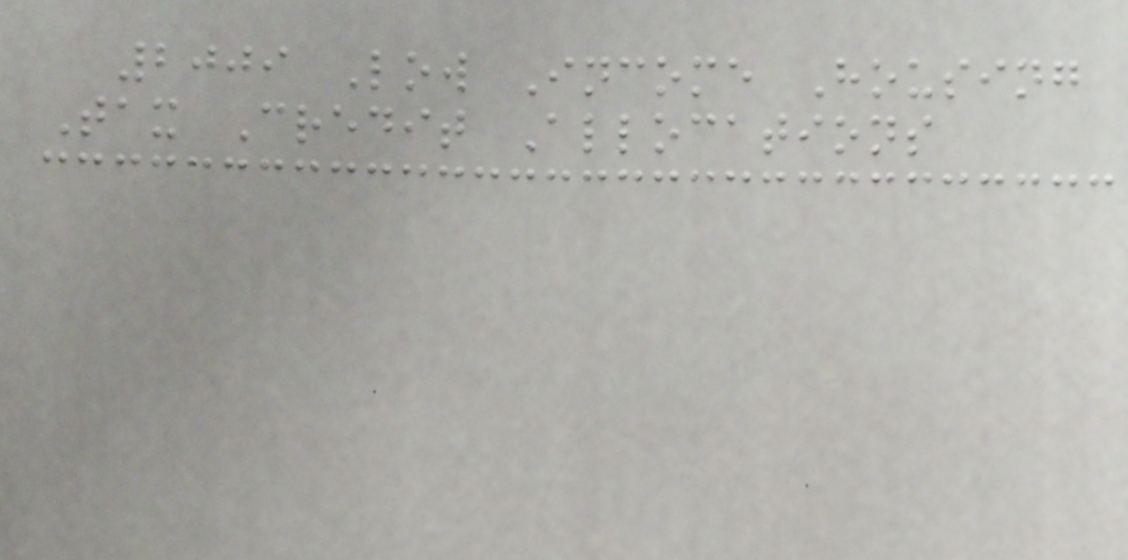2009 Low Income Housing
Tax Credit Allocations
